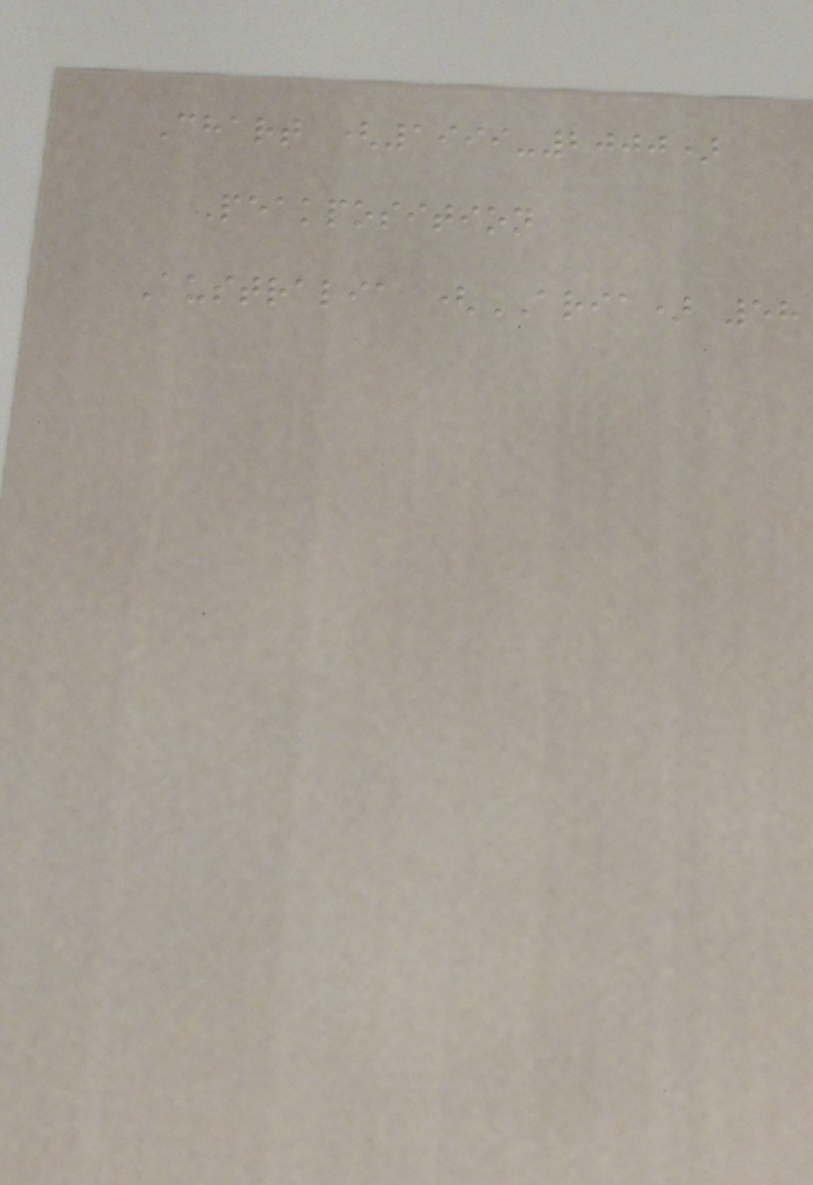Chart (1999-2000)
Peakposition
Australia (ARIA) 58
